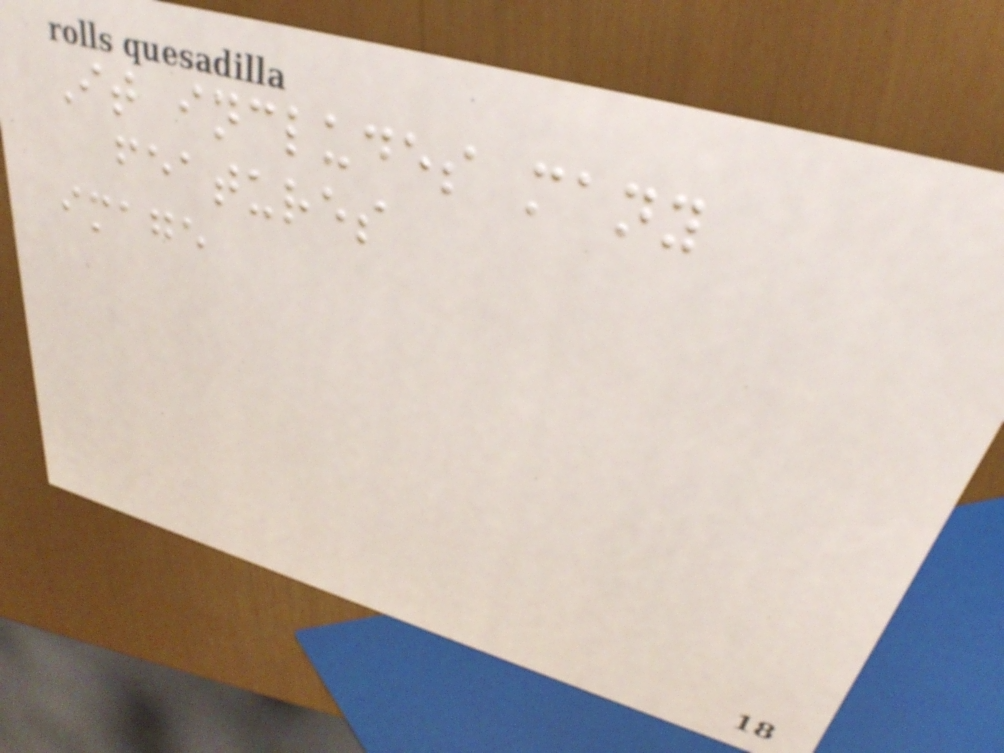It includes many
features
image
